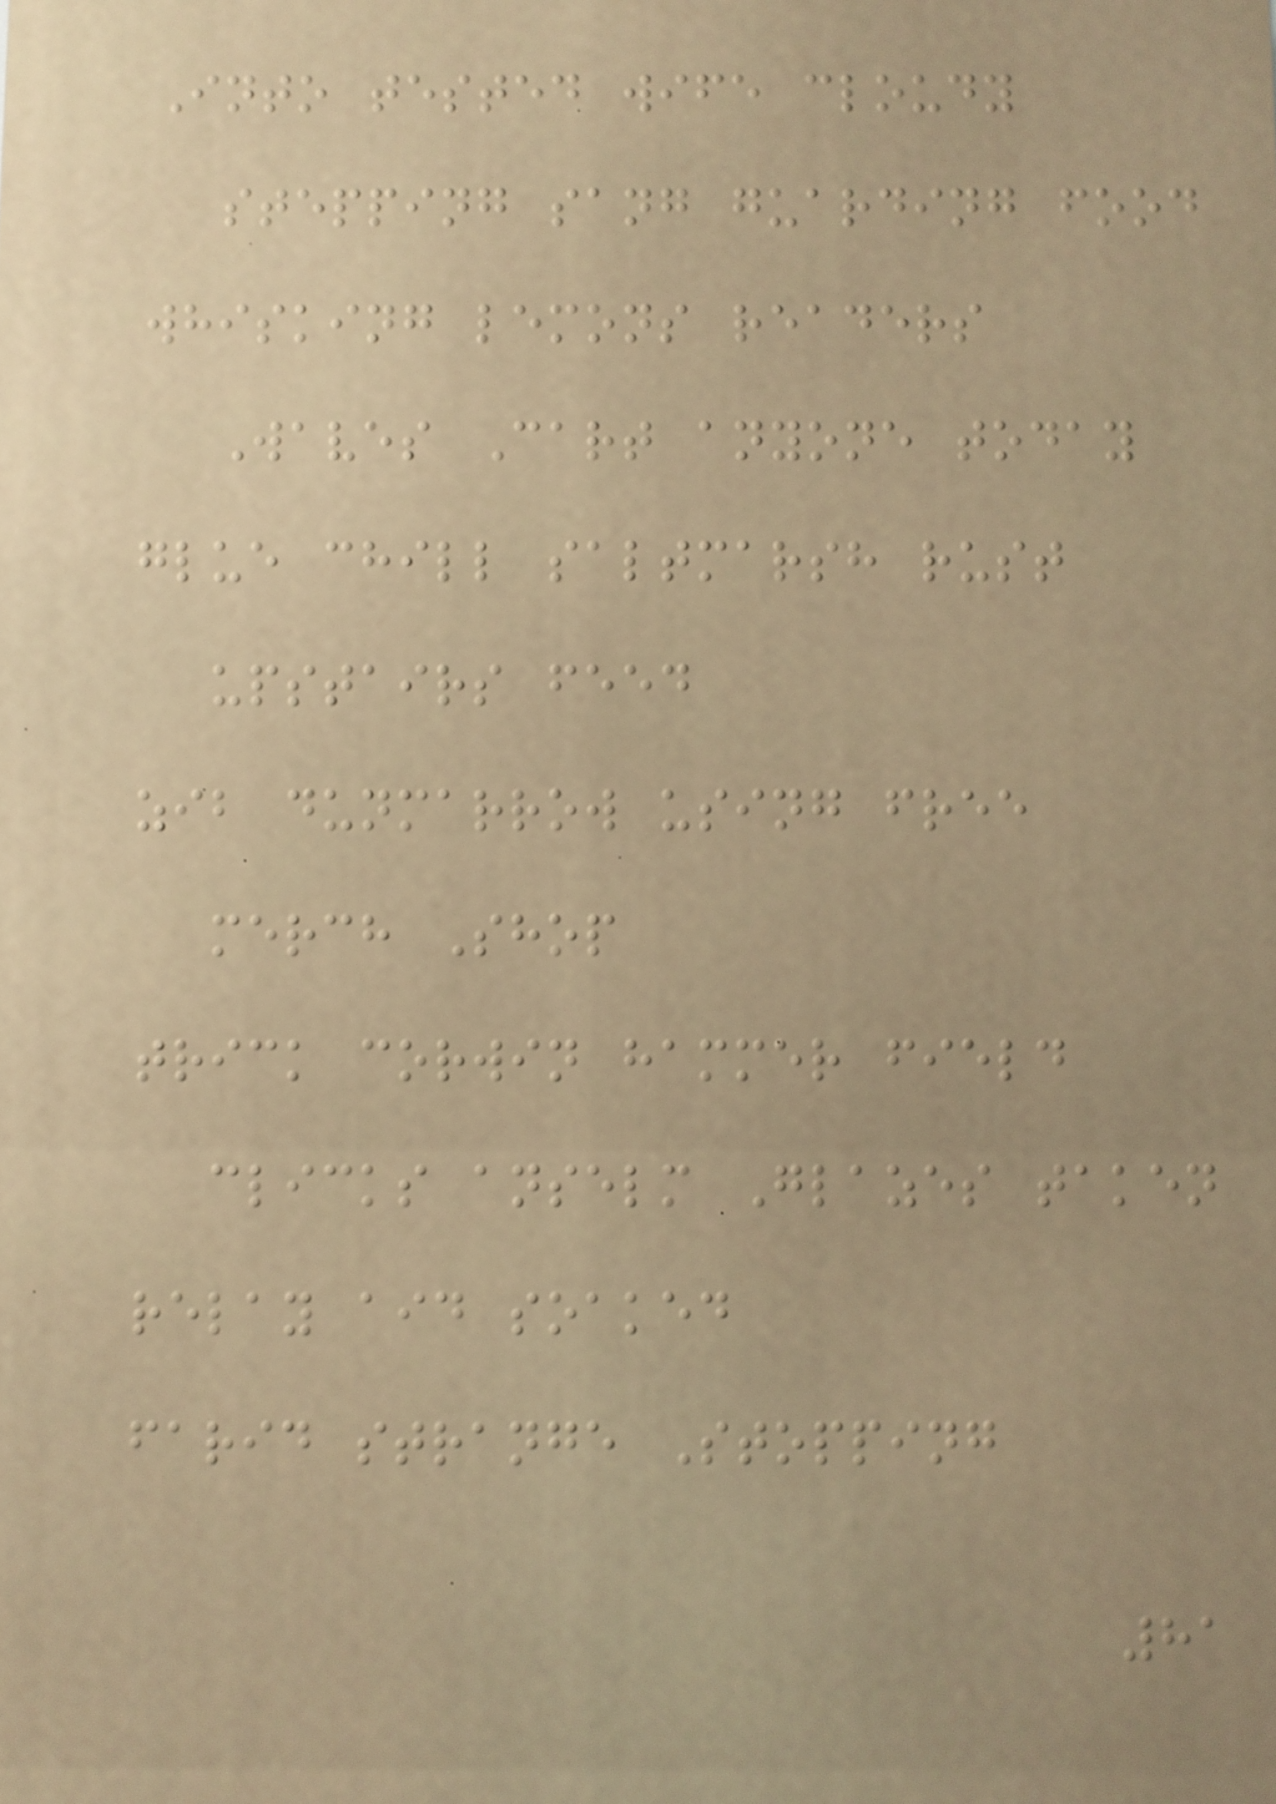Into tested wife cloudy
stepping sang guarding food
whisking lemons readers
Waves Cart anyone today
glue chill saltmarsh rust
upstairs feed
zib dunmarrow using free
merch Shop
trick corwin hammer field
clicks anselm Glazes taken
relay aid soaked
farid strange Stopping
81
